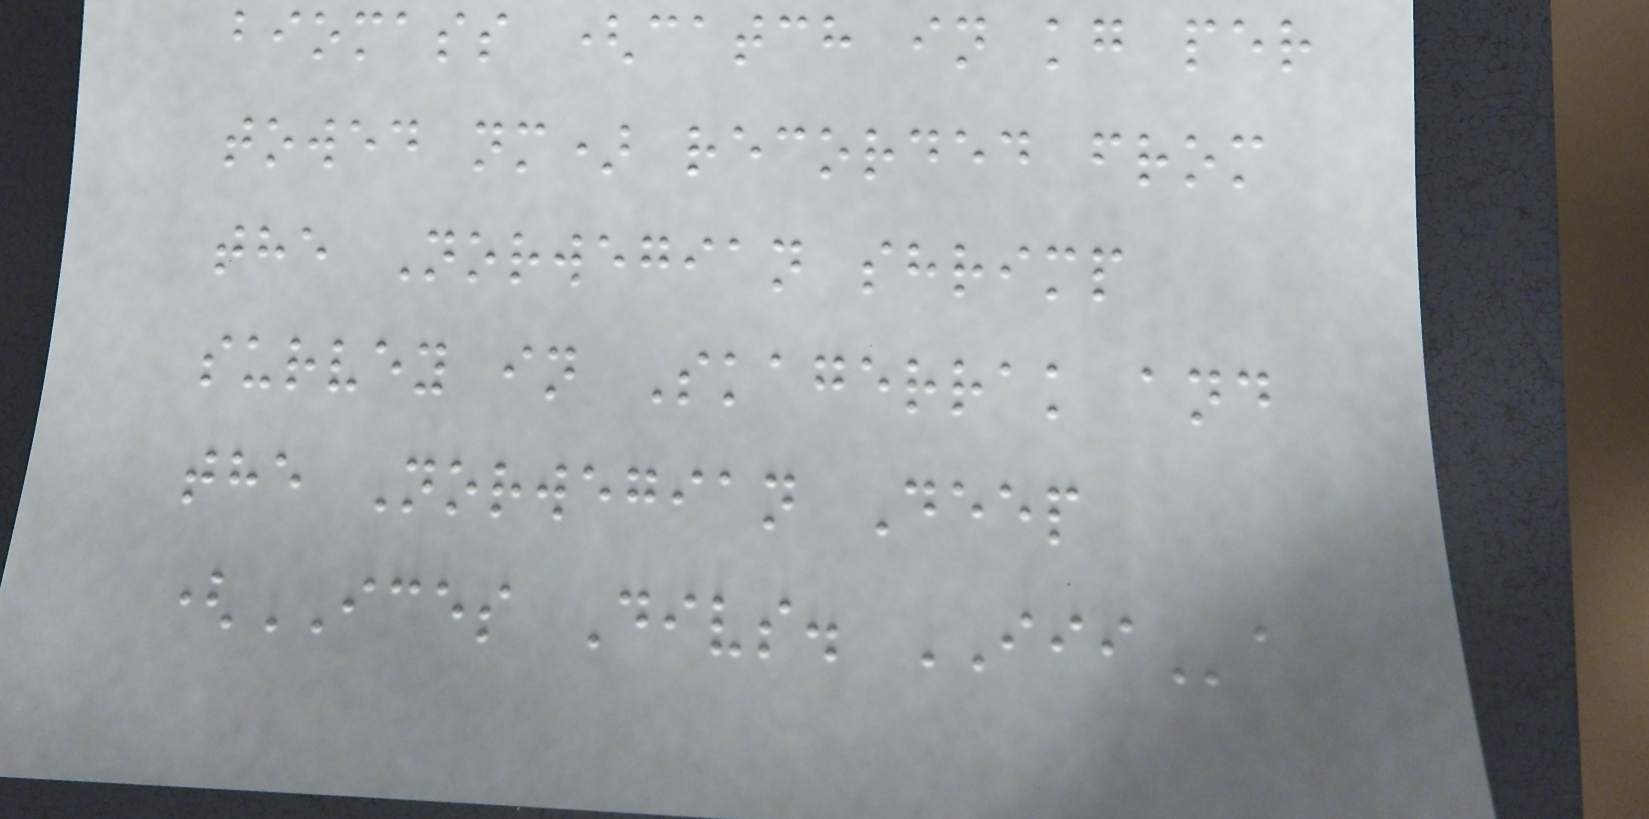biomass (catch in kg per
towed nm) recorded from
the Norwegian shrimp
survey in Skagerrak and
the Norwegian Deep
(ICES Divs. IIIa
